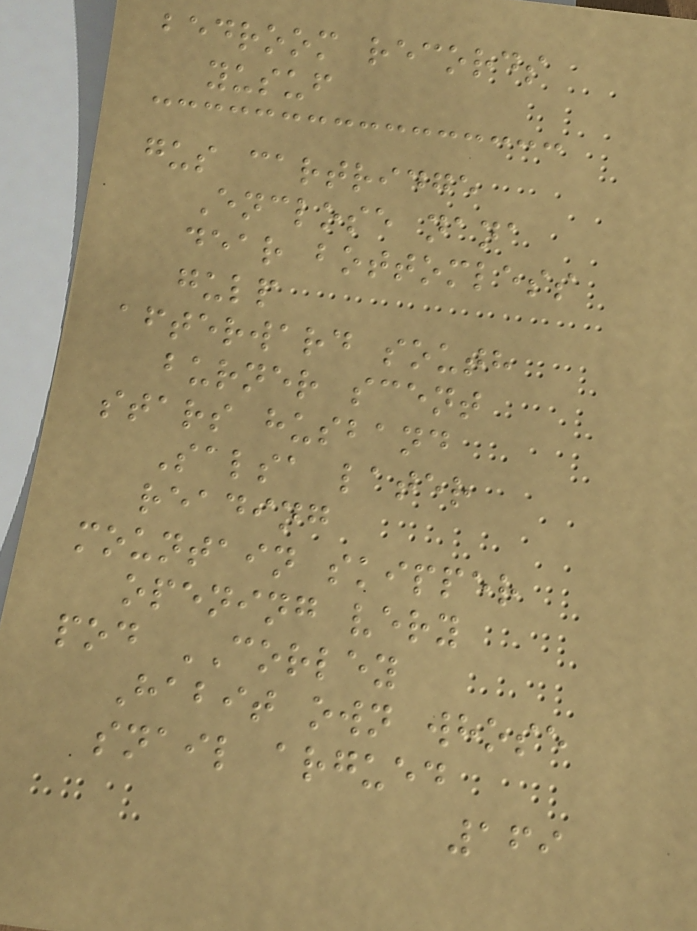bedroom records
yusuf
gus cartridge
Enclose nana
dear bottomless
gulp
afterward south
burner scent
stars husband
Salsa later
reading
mountain skipper
opening very
pod CORLEY
Habit own whose
snail argued
169
